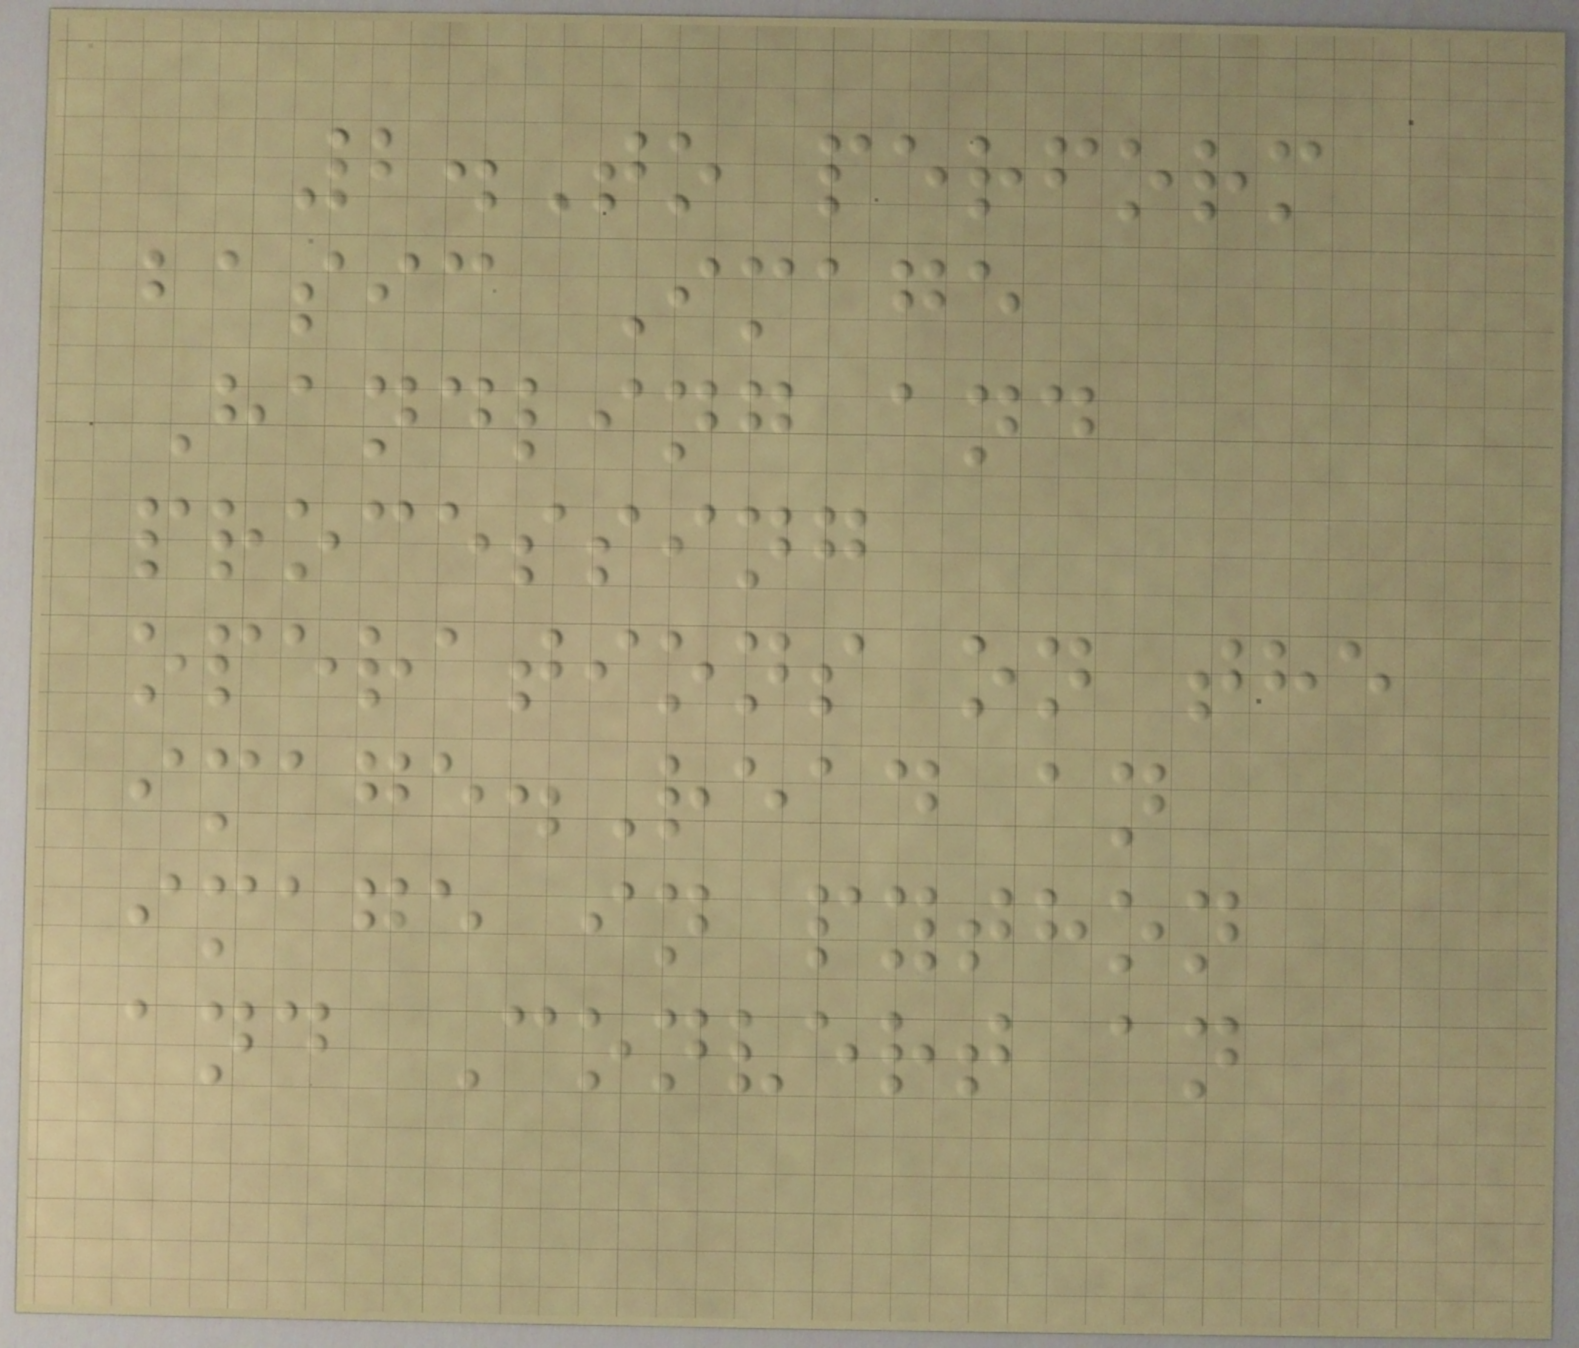2.To perform
basic Image
Handling and
processing
operations on the
image.Read an
image in python
and Convert an
